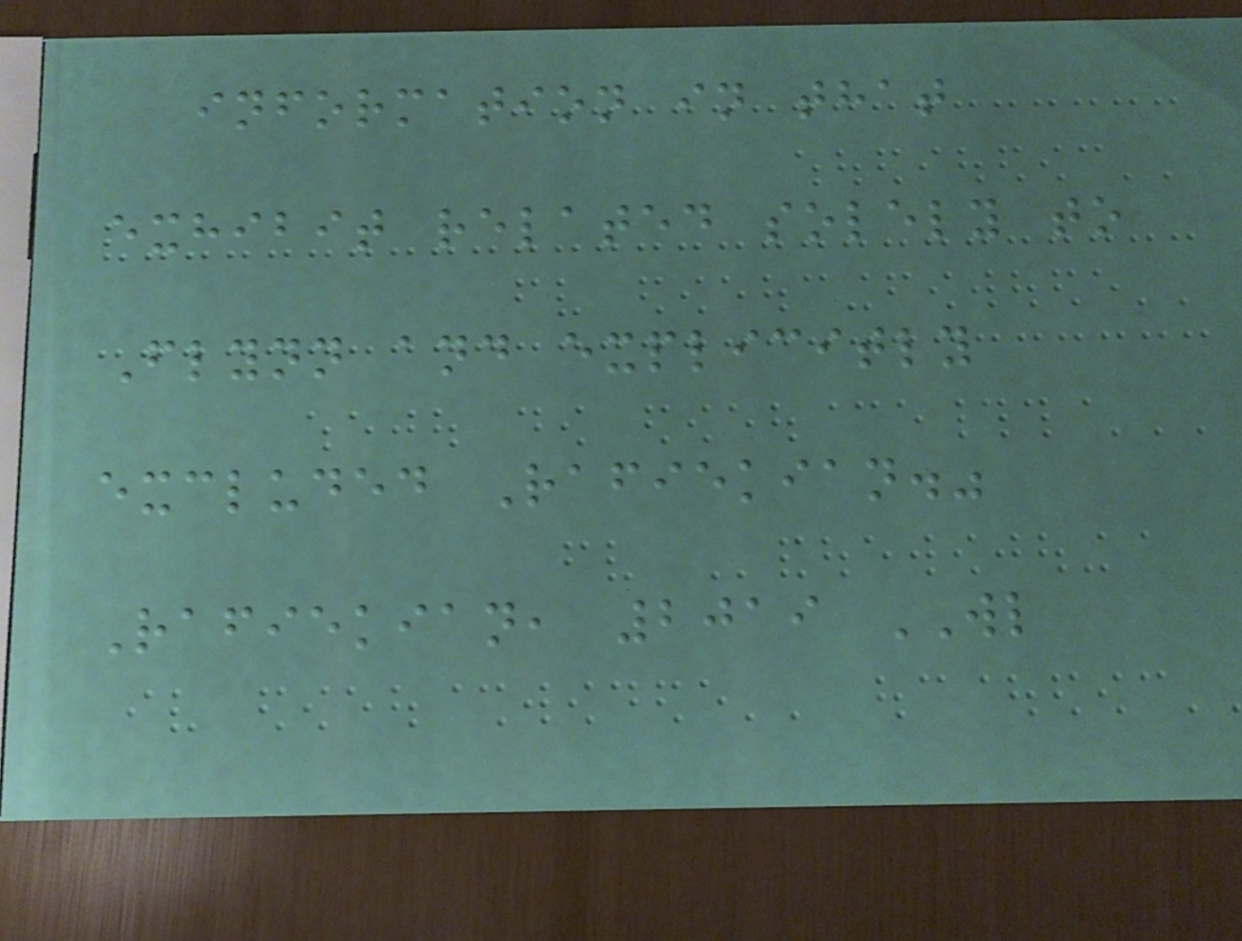information in that
exhibit related solely to
Flynn and explicitly
excluded Rafiekian."
Rafiekian, 2019 WL
